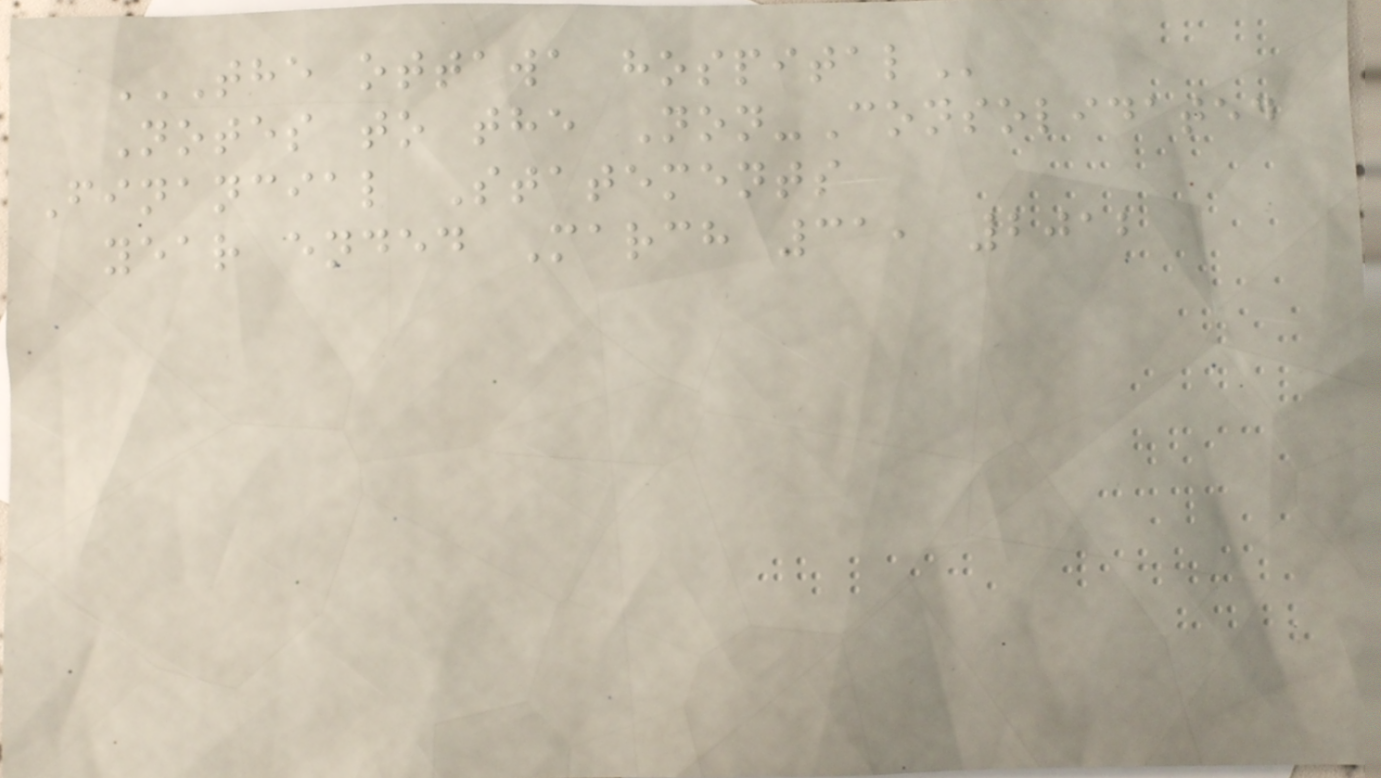THE OTTAWA HOSPITAL
Notes to the Non-Consolidated
Financial Statements
year ended March 31, 2012
